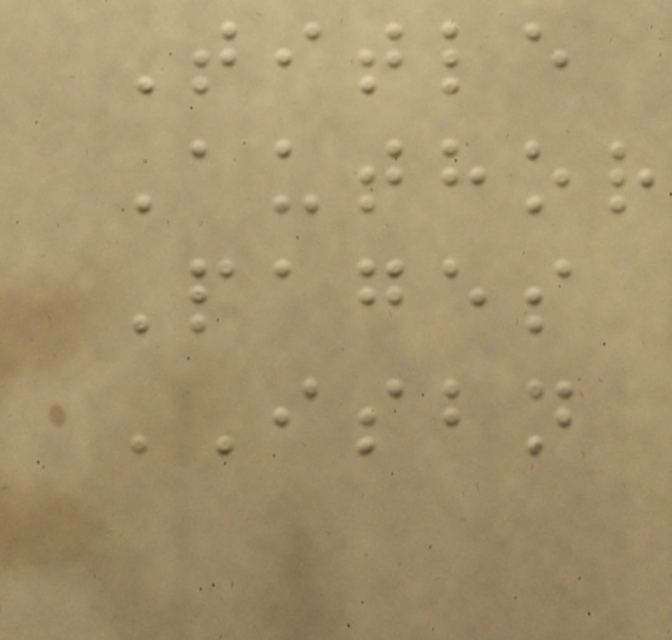Title
Author
Pages
ISBN
